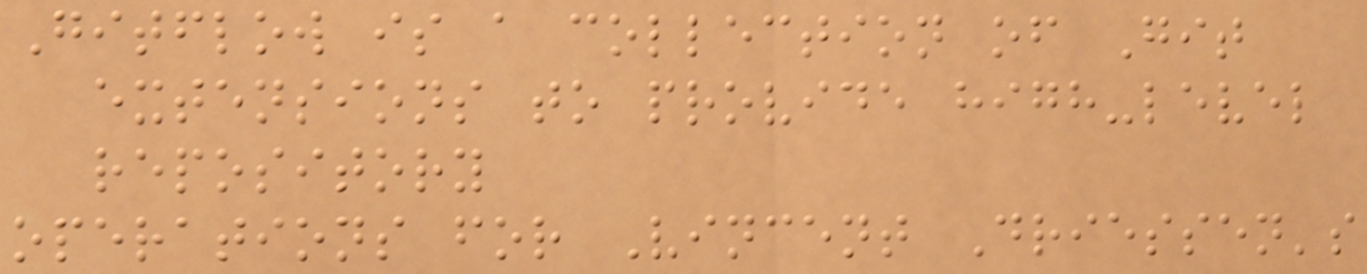Gitflow is a collection of Git
extensions to provide high-level
repository
operations for Vincent Driessen's
